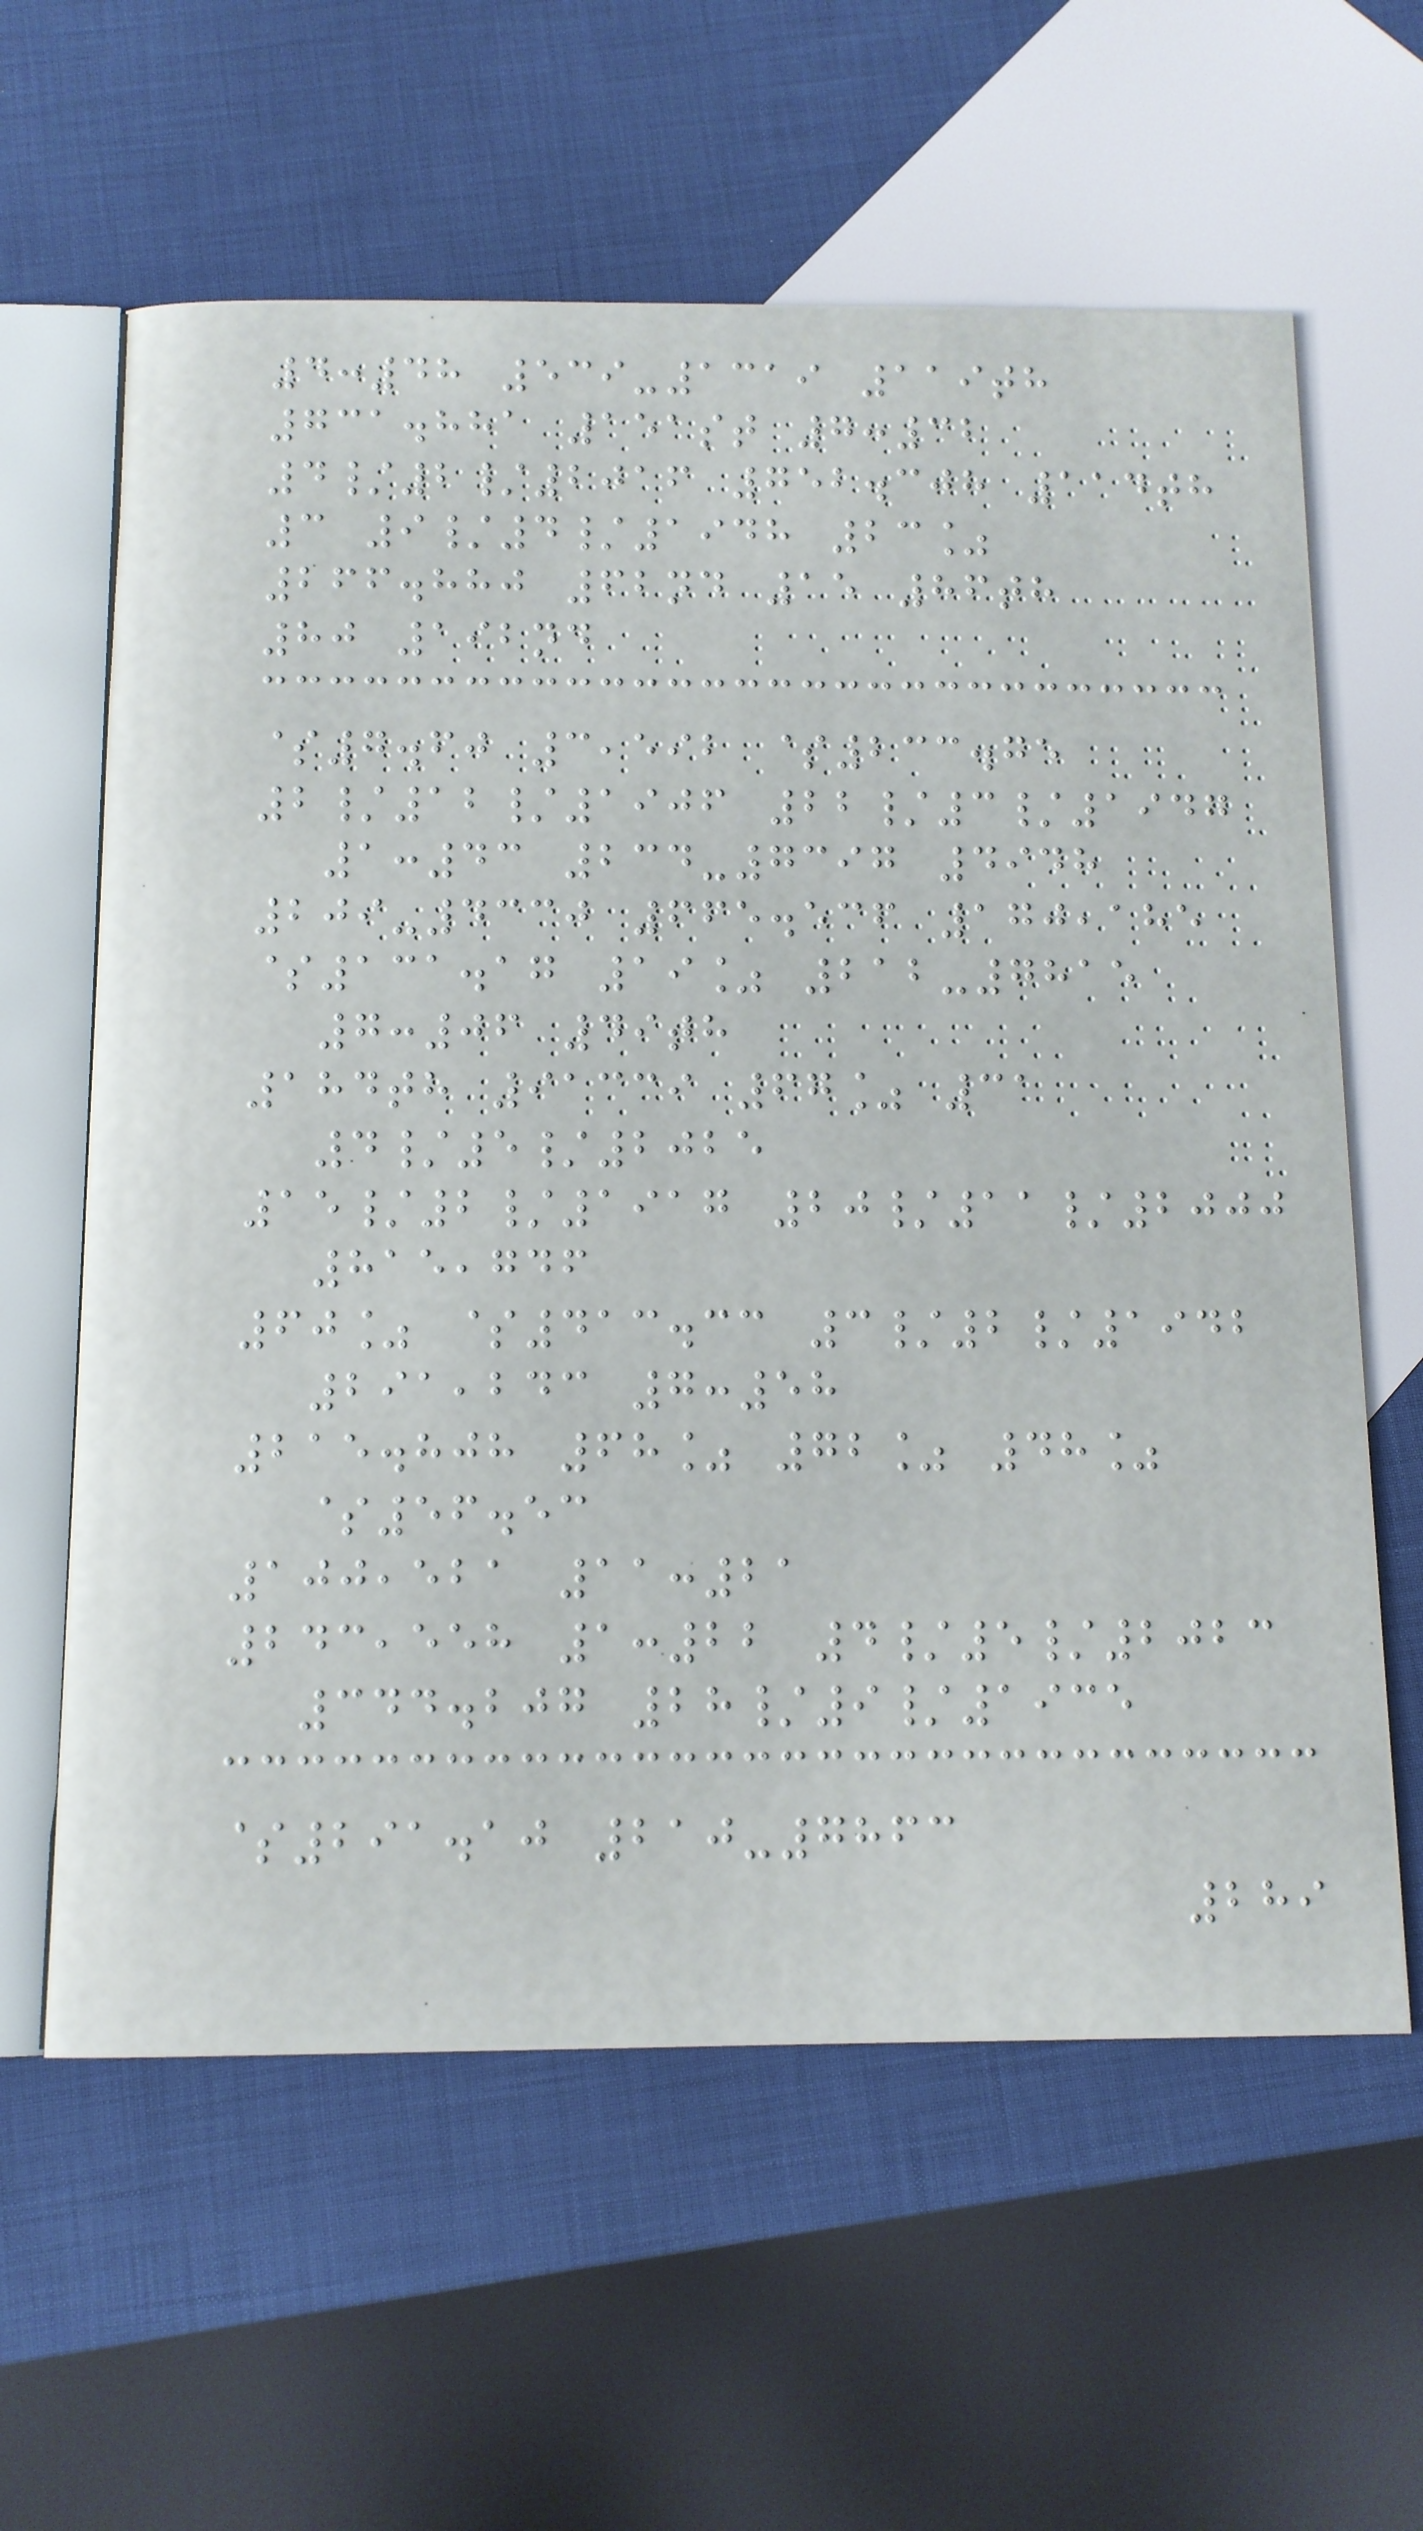4:48 539-1319 119th
731.881 151st 7:32
4/2/2016 752.308 114th
3 9/4/1948 23%
266.880 62nd 15 86th
80 192nd
$7.60 3,592 $233.75
2/12/1906 22/3/1947
1:43 234-7397 4948
209-4330 665.536 170,185
$131.17 19% 212-7815
7:06 49th
184th 91339 67% 31
4/5/2025
15/2/1917 20/11/2000
815,746
60% $413.33 3/2/1942
291,243 7:58
215.808 68% 72% 48%
$56.53
100,521 11:21
243,558 1:22 4/5/2023
344.207 28/9/1935
$291.10 210-7863
289
